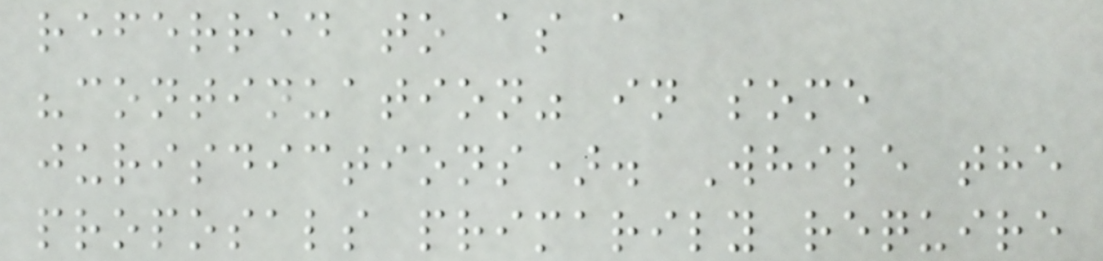referred to as a
"continuation" in some
jurisdictions). While the
proposals primarily require
